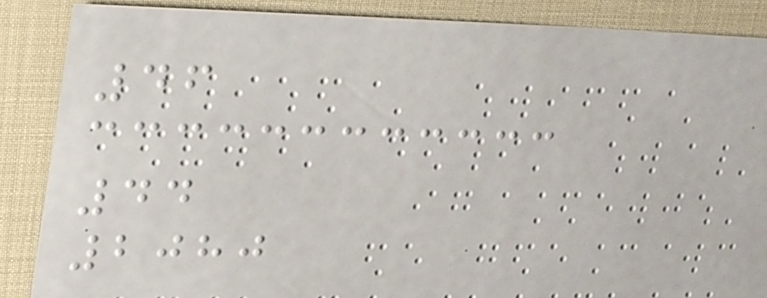46
44
2080
